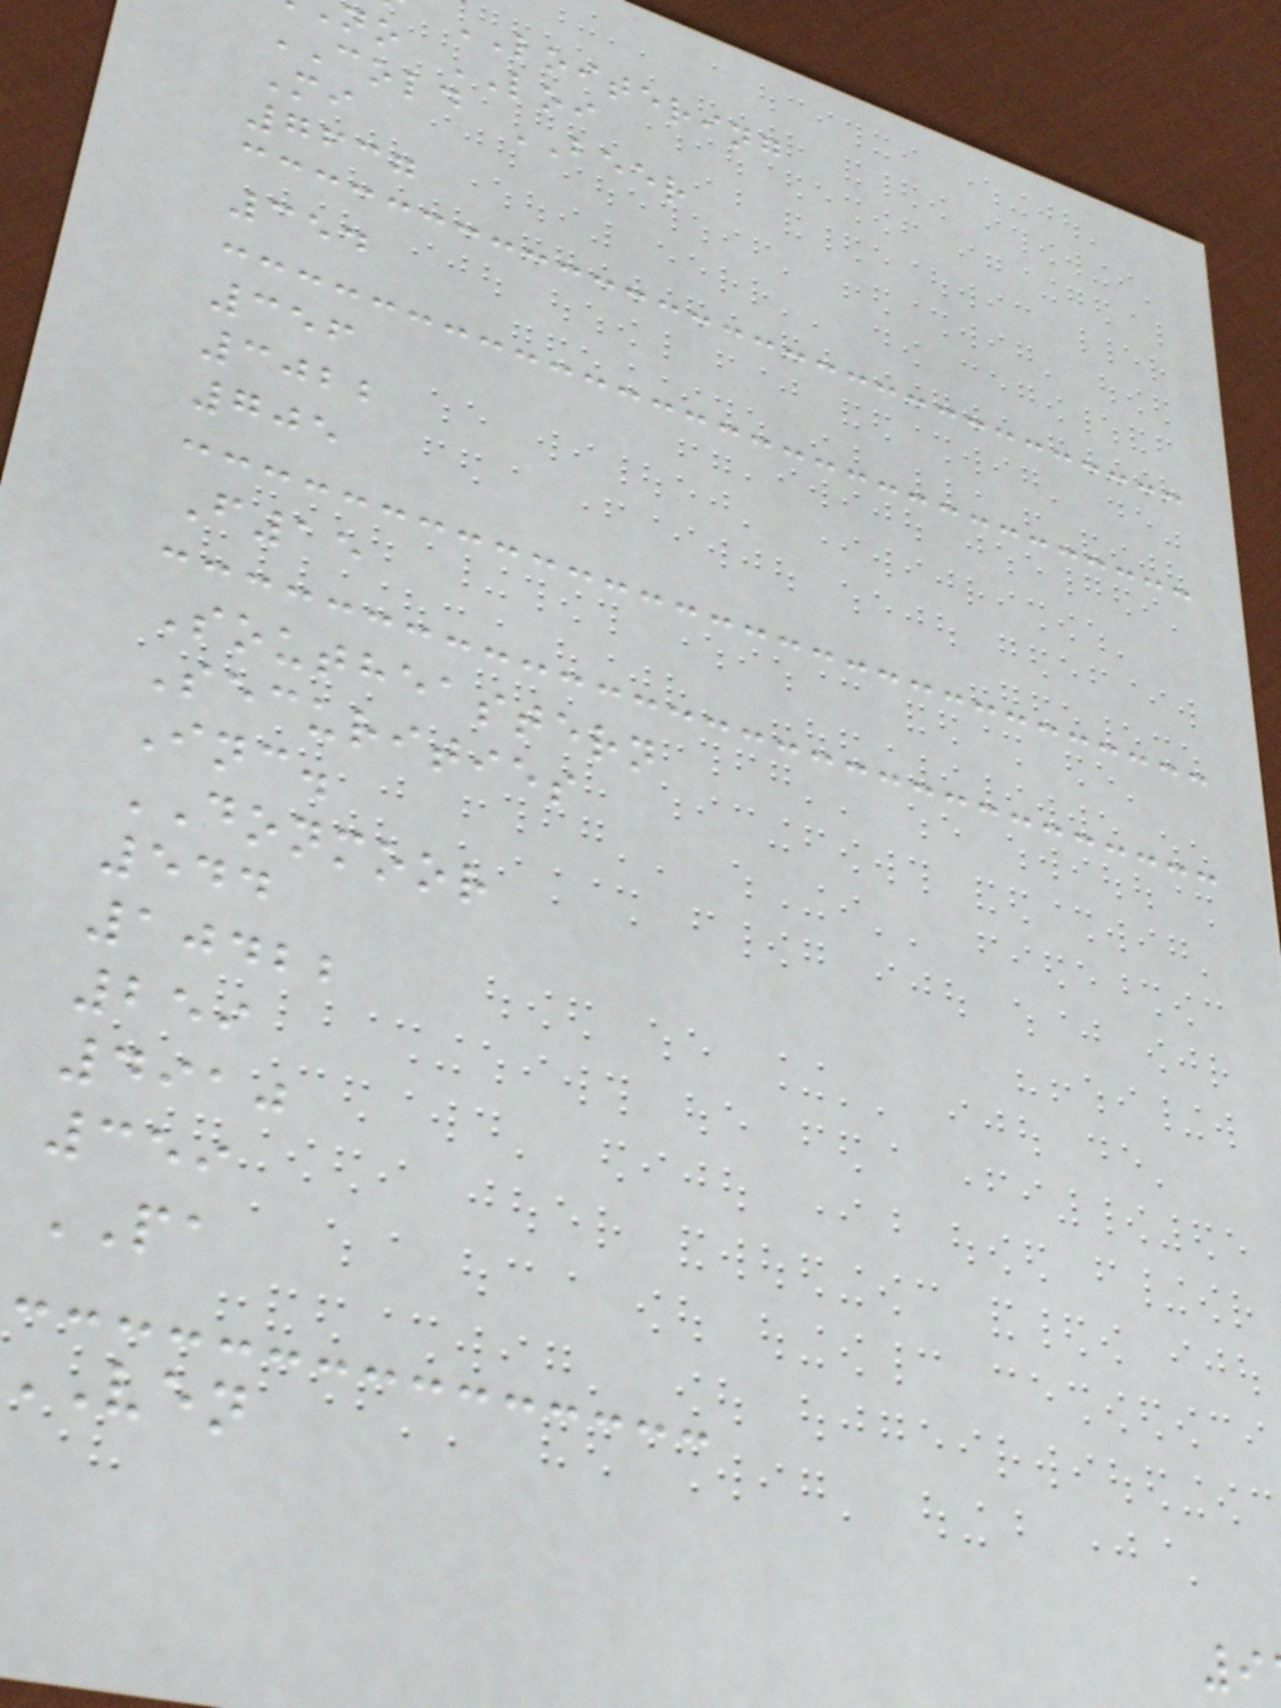LOITERING
no LOI
COLD BEER
Mi
7637
354
356
3022
705
F15
Southeastern
Securities
Inc.
DONMOOR
544
10422
259
4910
359
PA
